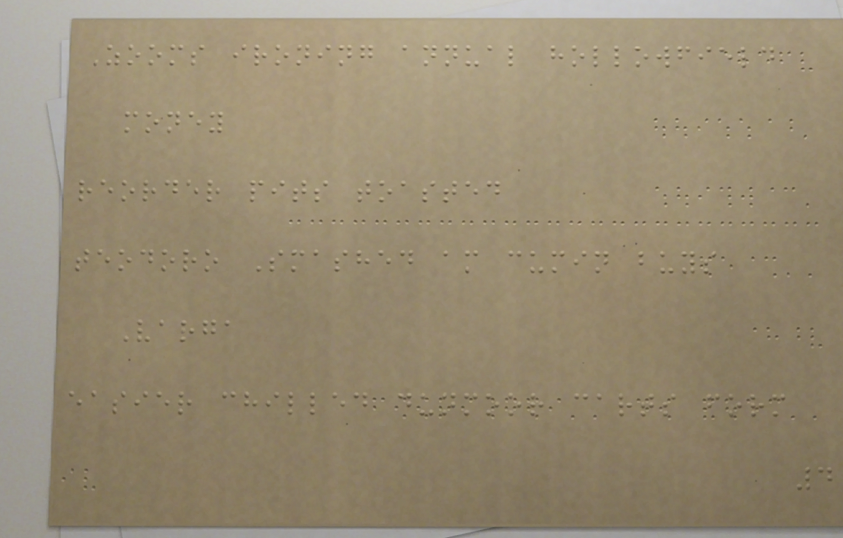Zooms ironing annual hollowfield
money
reorder pits toasted
teodoro Smashed am cumin buys
Varga
easier chilled dunmoor carts form
4
